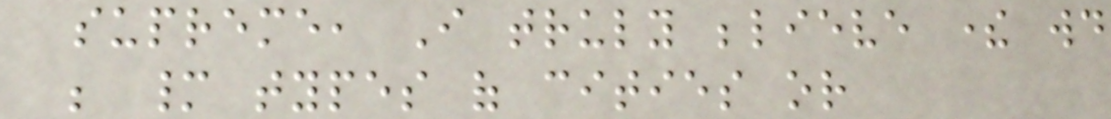supreme, I truly believe there would
be many types of cities or
